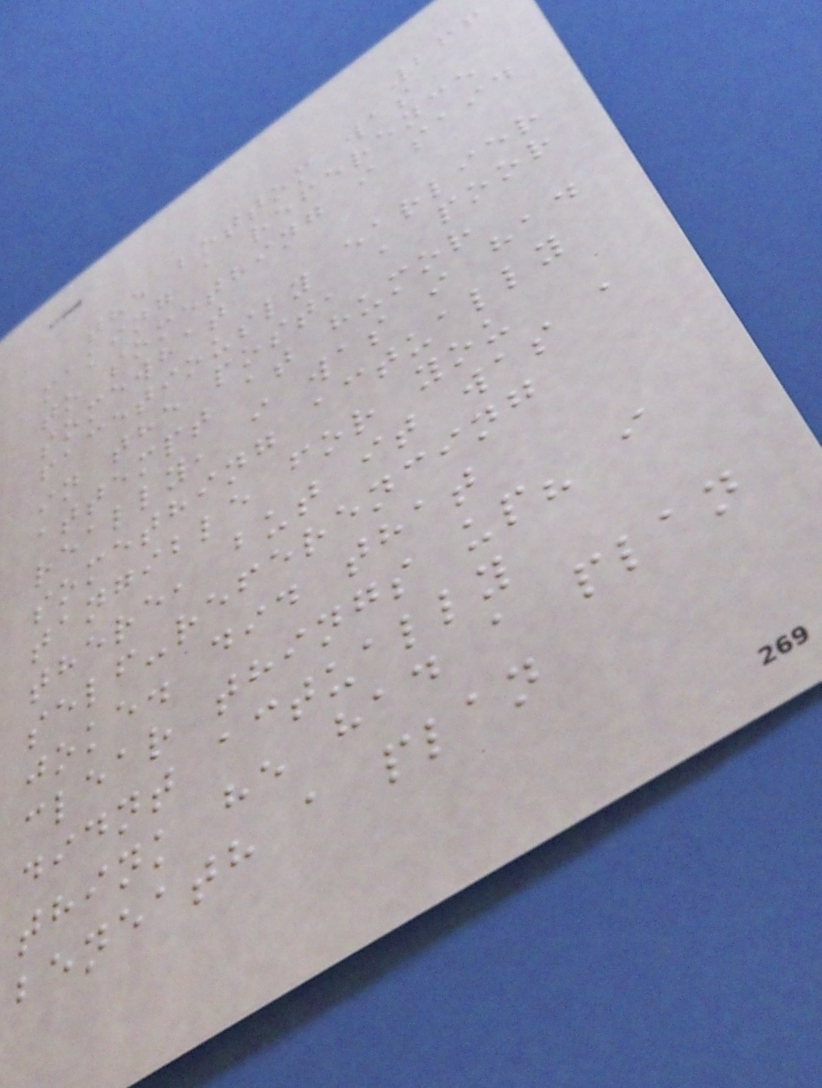266
the bottom was
making a reference
to something i said
somewhat
facetiously earlier
in the post, a poor
attempt at humor
really, i was i had
something actually
tangible for you
there, but it was a
self-referencing
joke. did that
clear things up? i
didnt actually
think he had a plan
beneath a plan
